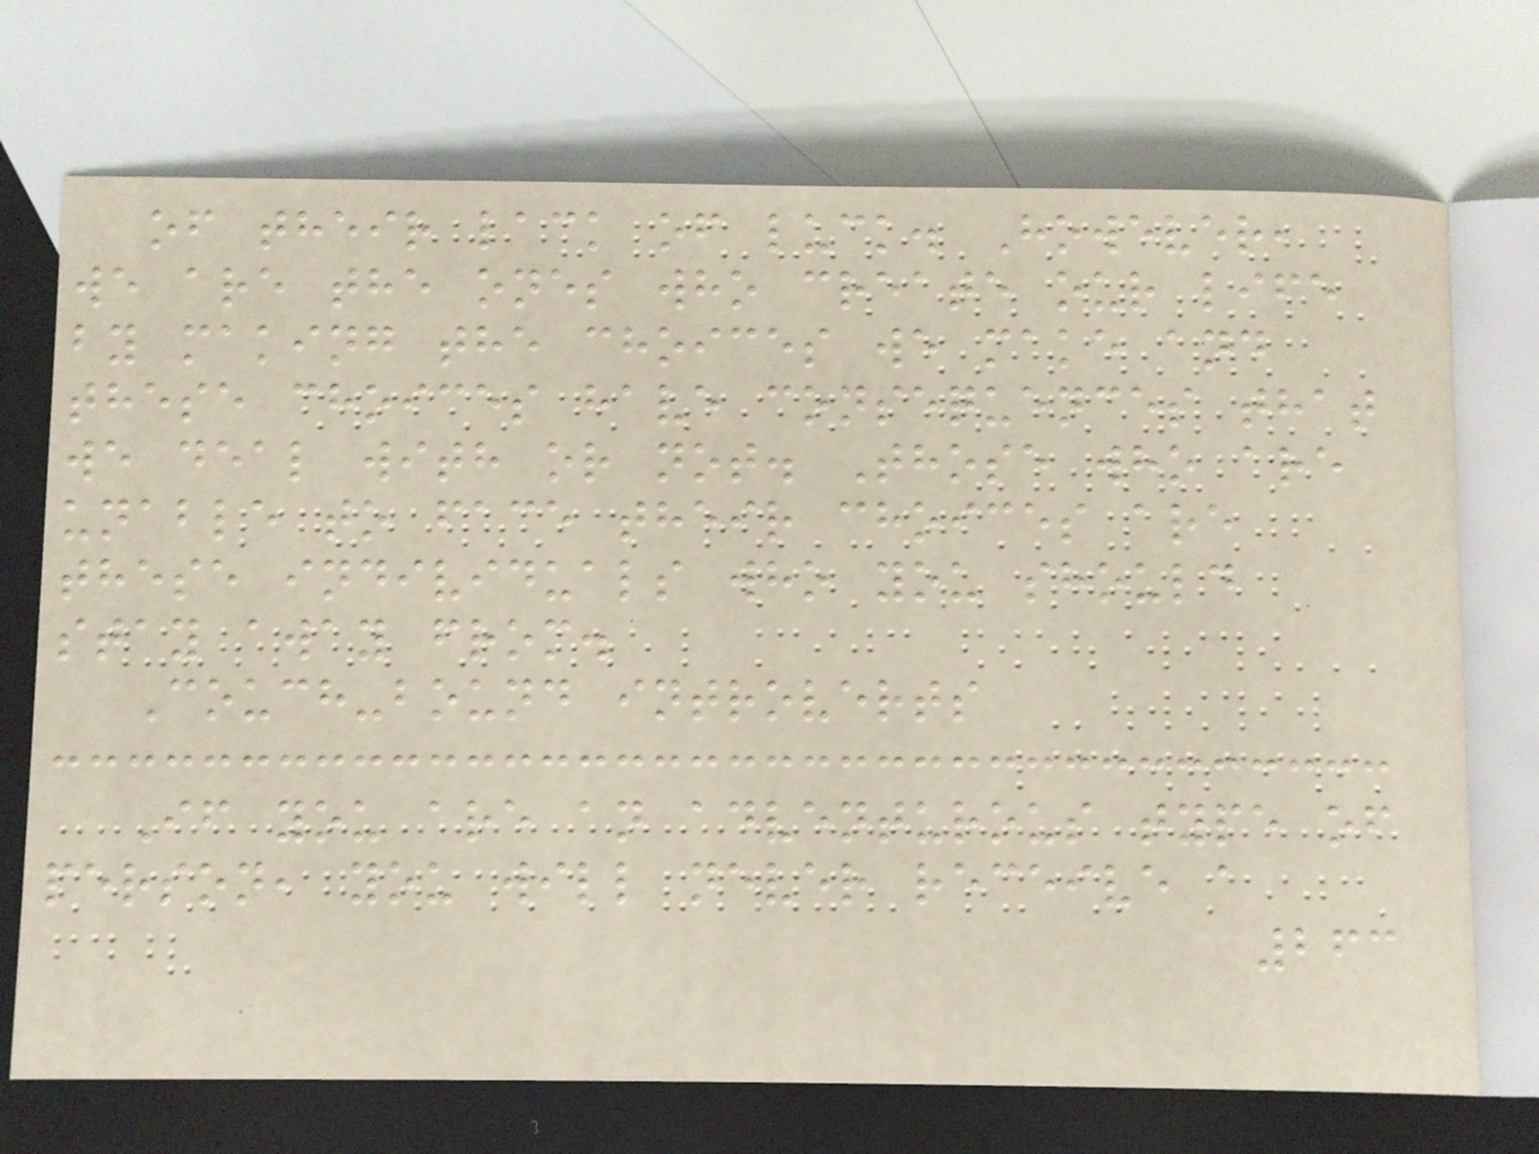of their lack of luck. However,
we are the ones who create our life
by making the choices we make and
these choices have consequences that
we deal with or not. Those who are
unable to face their choices are
these individuals who you should
stay away from.
Couch-bound introverts
If you are an adventurous type of
person, you will never receive a
263
